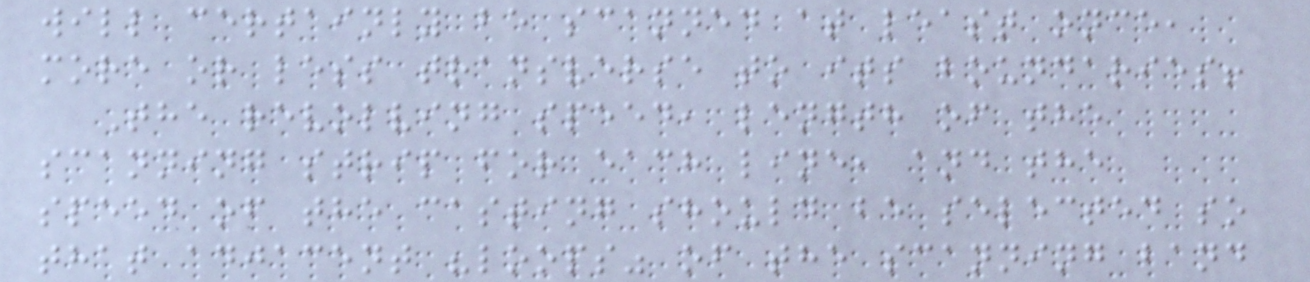will certainly be scanned at least once,
more or less transverse to its boundaries!
The revolving speed, length of the
scanning strip for each line, and the
speed of the casting should be selected so
that adjacent "loops" of the scanning band
